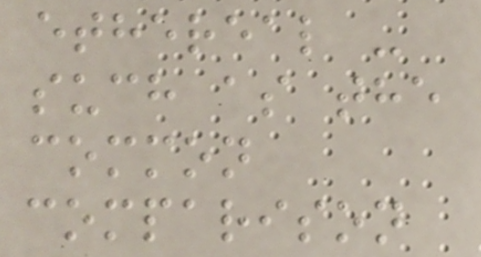ethereal -
such as the
common
comparison
